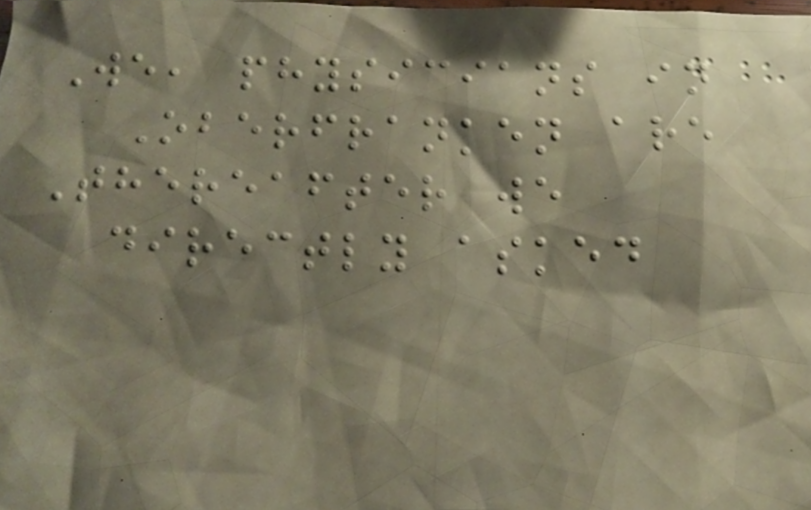We, physicians in
Oberfranken are
Thereafter we
directly asked
